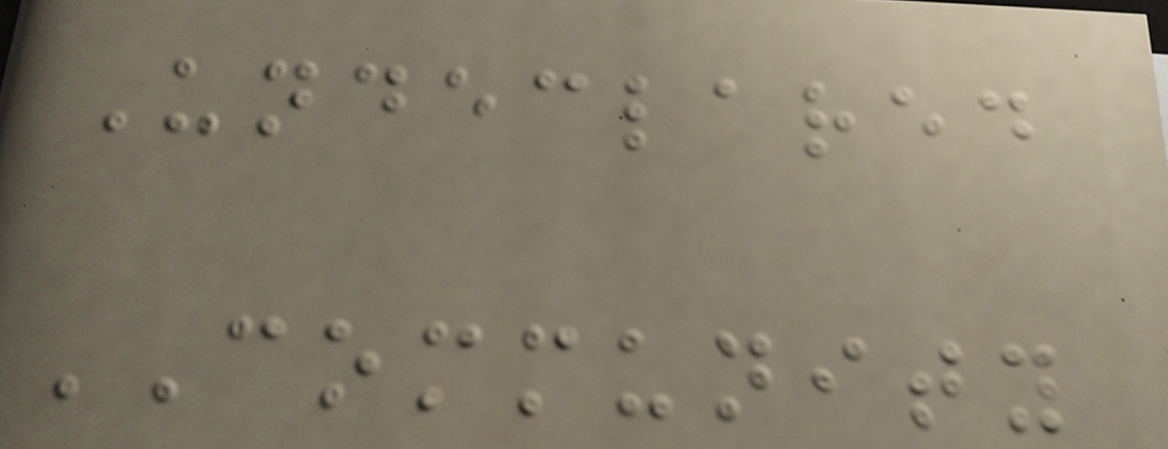Undeclared
COMMUNITY
